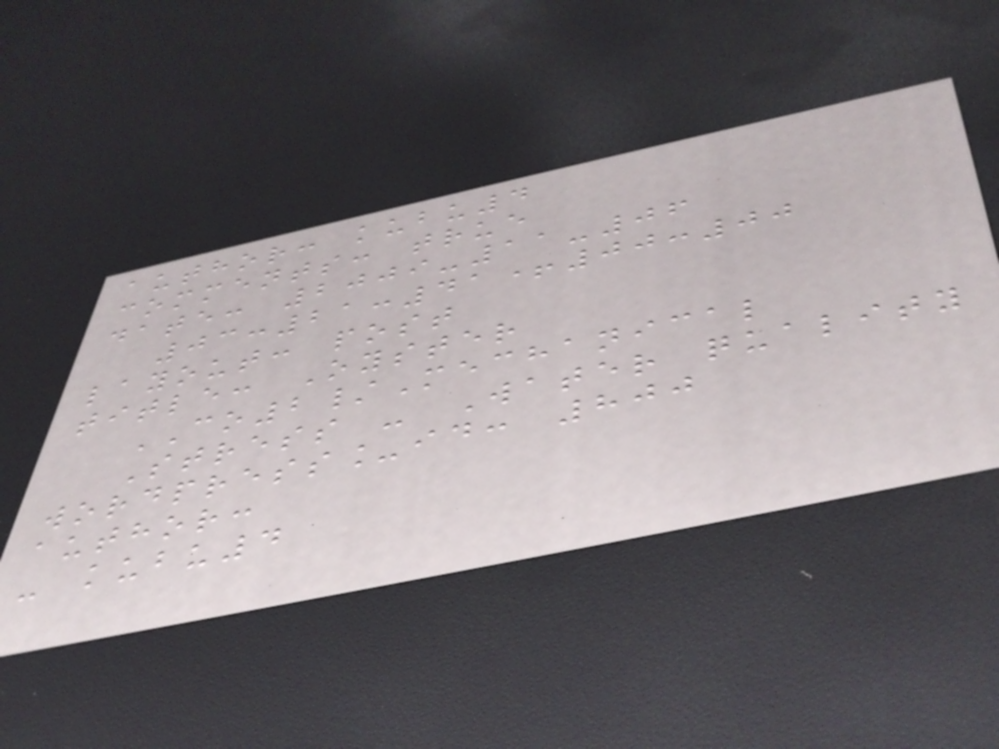author: kubu4
comments: true
date: 2009-11-06
03:21:41+00:00
layout: post
title: Oyster
CO2/Mechanical
Stress - Water quality
wordpress_id: 800
author:
- kubu4
